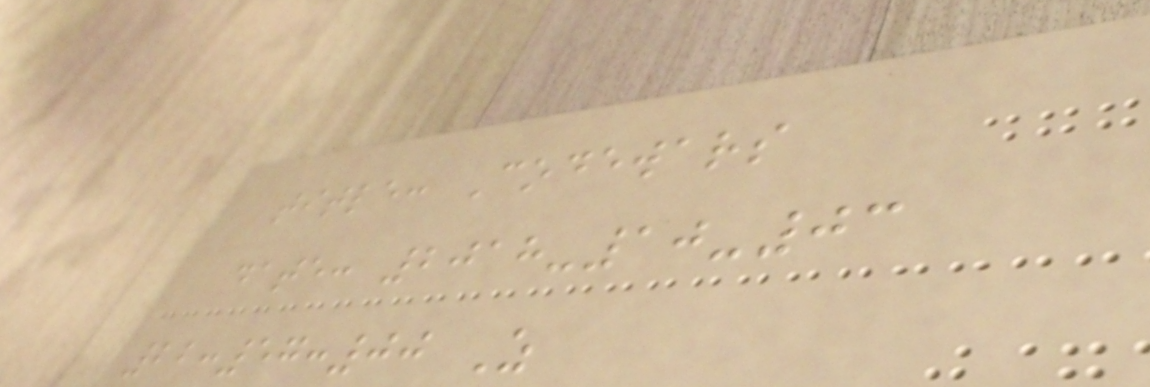title: Codewars
date: 2018-10-03
22:57:00 Z
